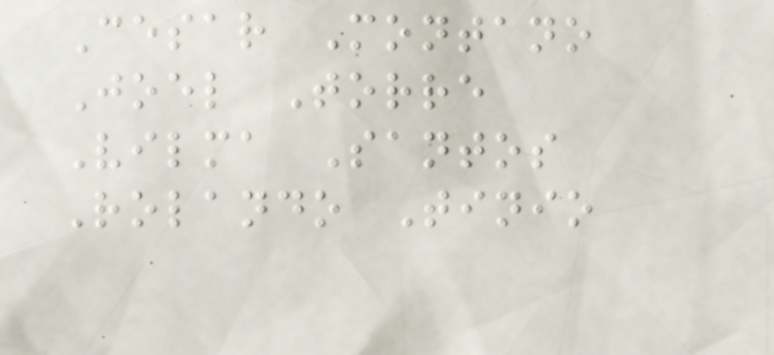Cesar Montano
Joel Torre
Vilma Santos
Rolando Tinio
